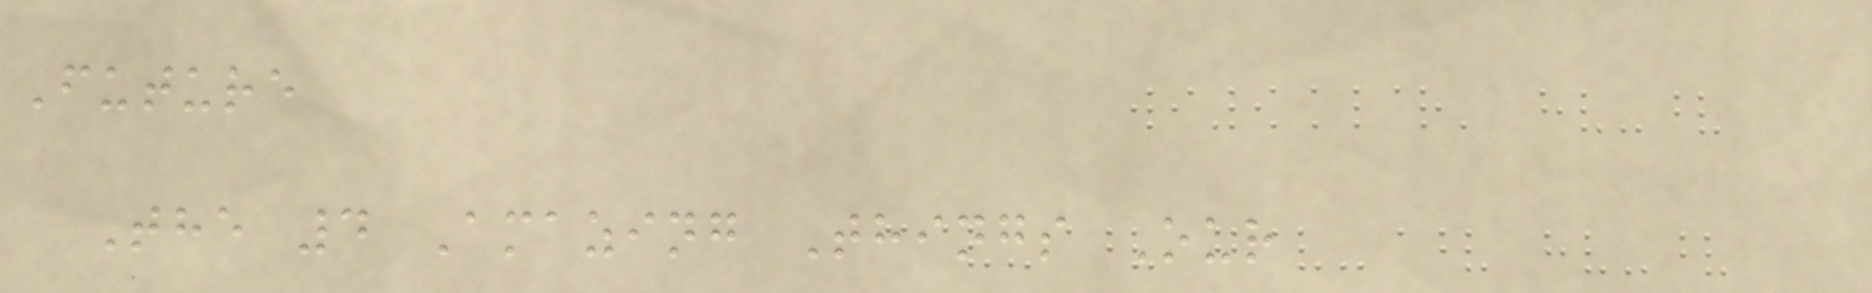Future
The 4 Amazing Things Our
